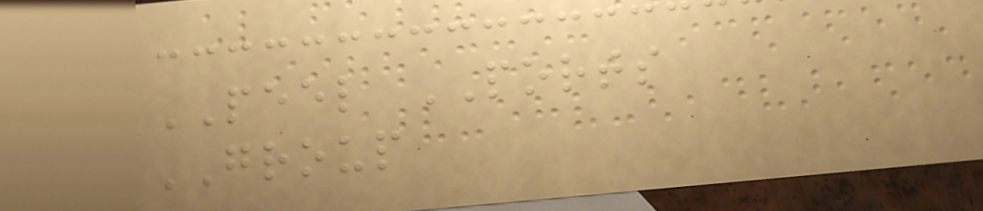PEEL PORTS
GROUP
